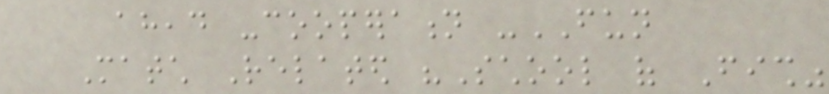ahead -cooperation -FUN
Match Related "School of Fish"
